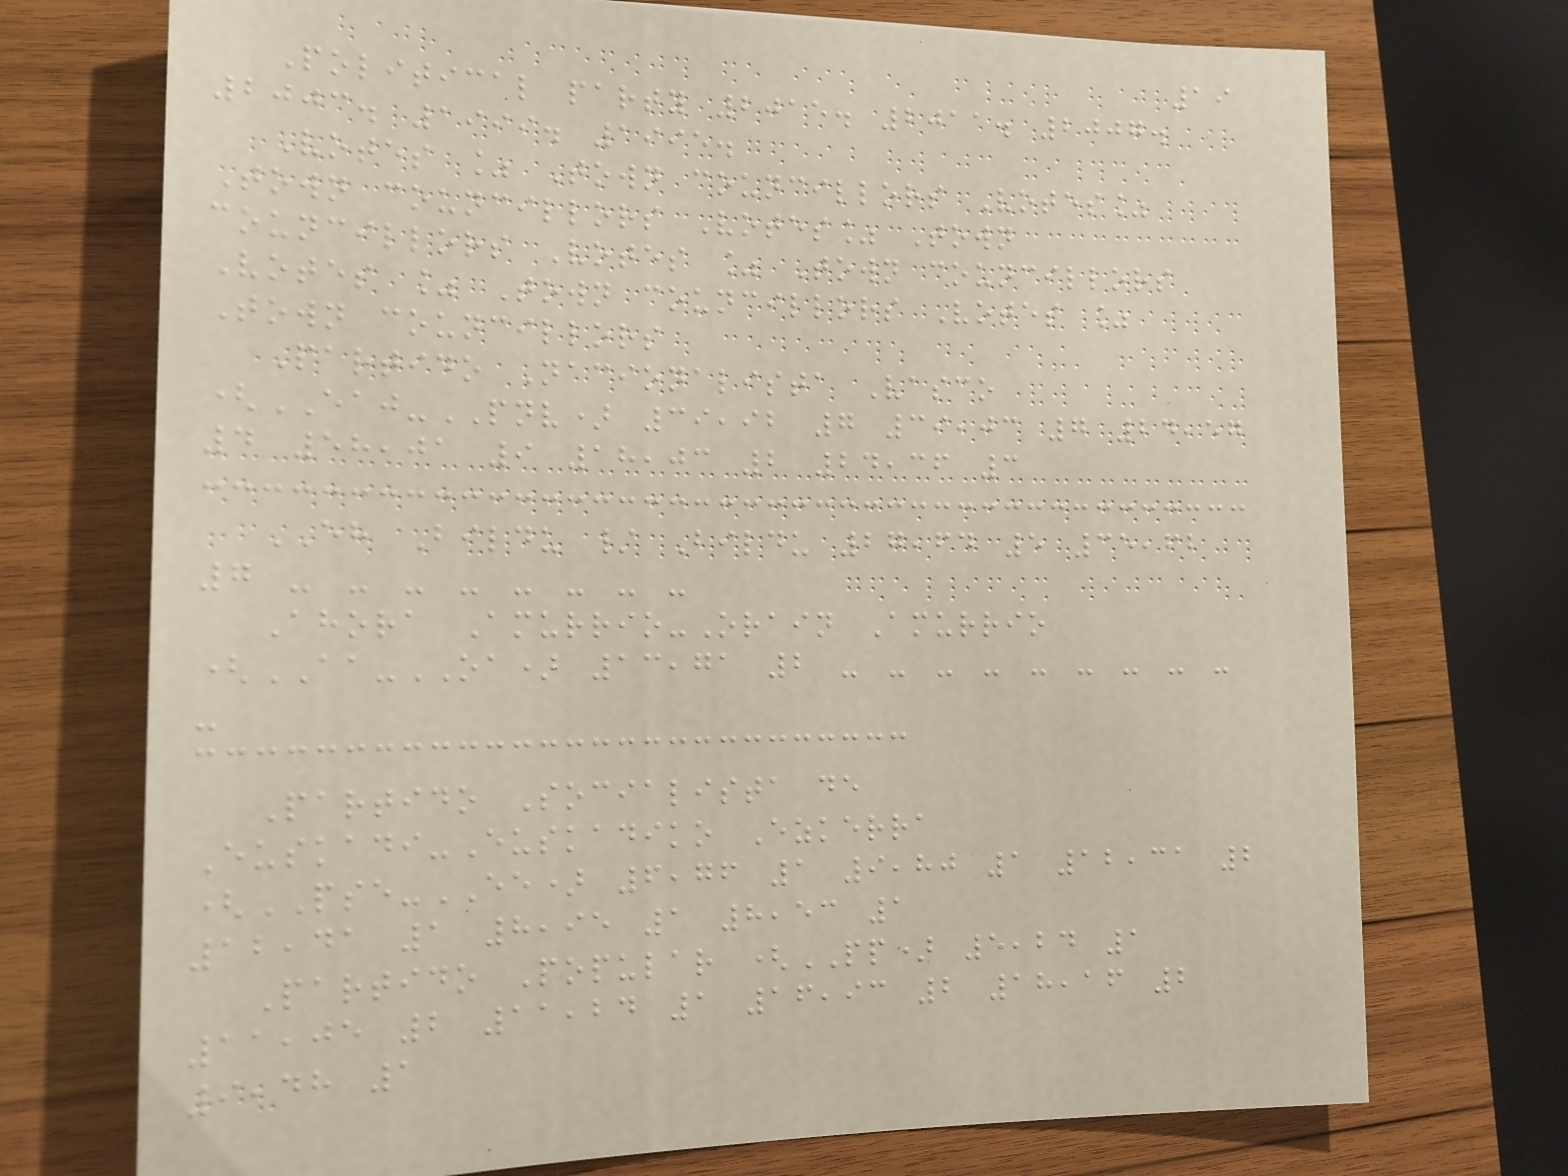19
Political party 2015. 2011. 2007.
2003. 1999. 1995.
Votes % Town councillors Votes%
Town councillors Votes% Town
councillors Votes % Town councillors
Votes % Town councillors Votes %
Town councillors
Partido Nacionalista Vasco
(EAJ-PNV) 39,92 7 39,03 7 24,57
4 58,01 9 18,03 2 24,36 3
EH Bildu / Bildu 27,64 5 35,62
7 - - - - - - - -
Ahora Amurrio-Orain Amurrio
(AA-OA) 13,71 2 - - - - - - - - -
-
Partido Socialista de
Euskadi-Euskadiko Ezkerra
(PSE-EE) 6,76 1 9,80 1 12,31 2
12,41 1 8,95 1 8,53 1
Partido Popular (PP) 5,24 1
11,05 2 11,24 1 16,93 2 18,16 2
9,48 1
